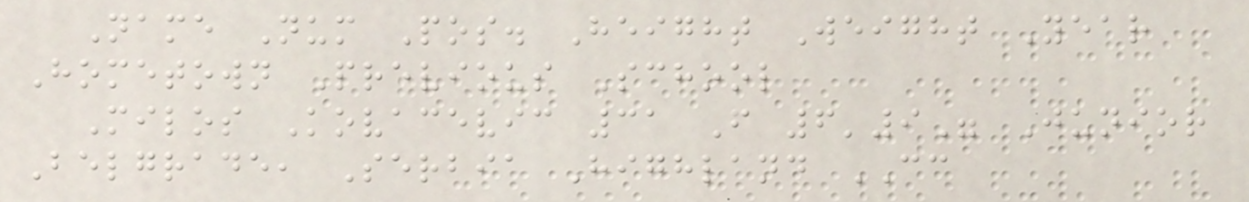Name Num Pos. Height Weight Year
Hometown Previous School
Milos Kovacevic 31 F 6'9" Junior
Belgrade, Serbia Highland CC
